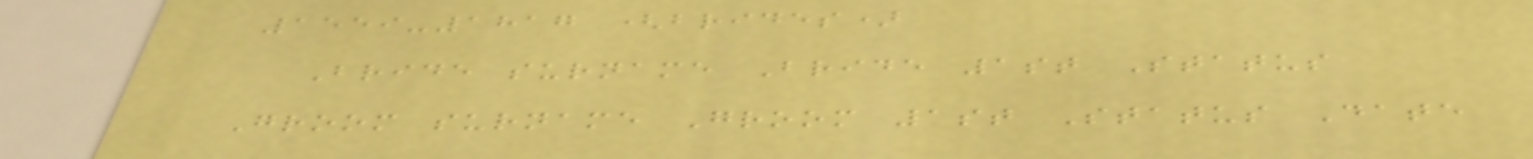1559-1817 (brides)
Bride surname Bride 1st Status
Groom surname Groom 1st Status Date
